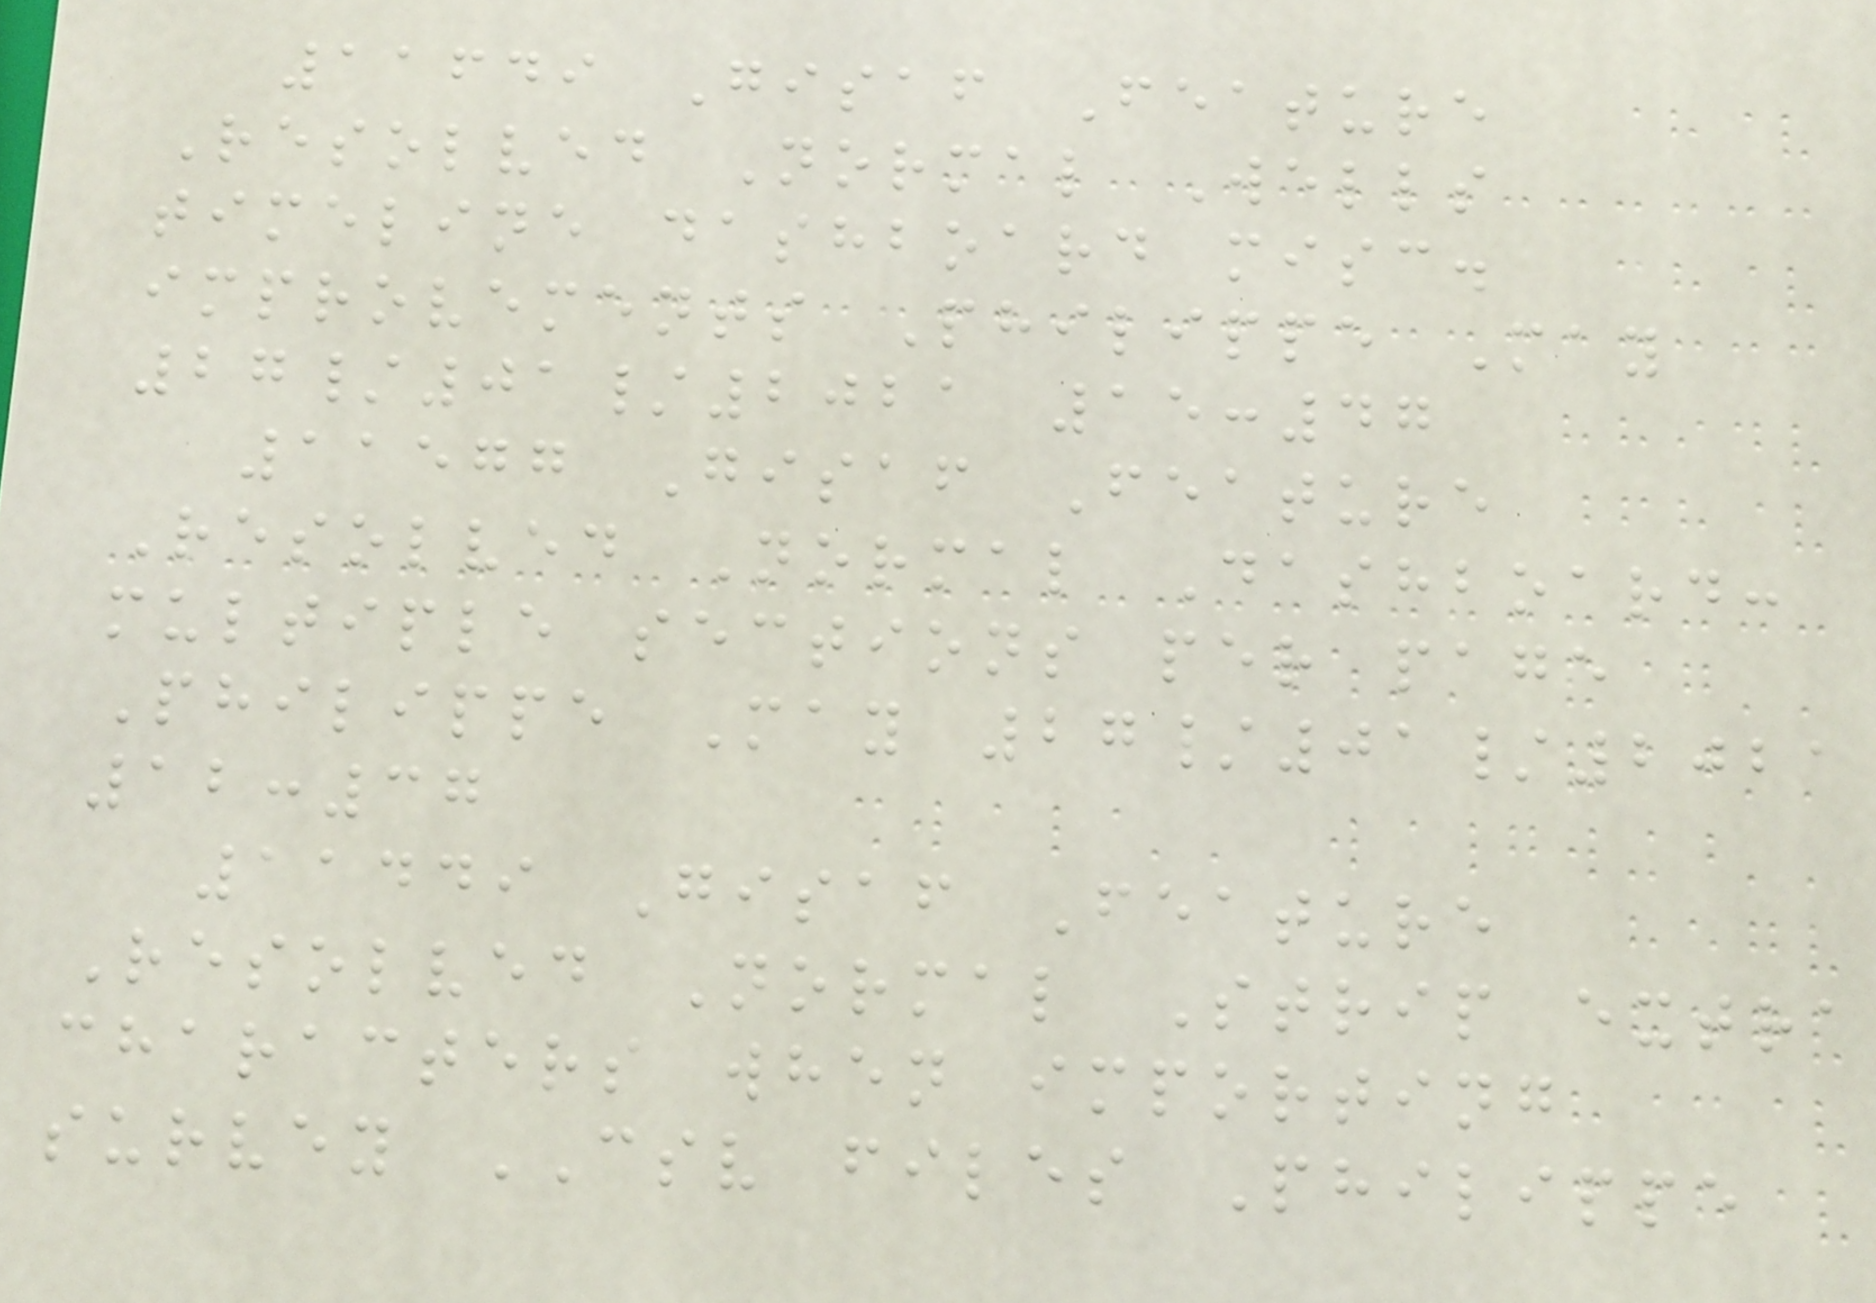11649 Gisaf Feature
Resolved Normal Wells
timeline dashboard misc.
improvements Philippe May
27/01/2021 15:47
11577 Gisaf Feature
Resolved Normal Dashboard:
multiple sections per page
Philippe May 27/01/2021
12:37
11449 Gisaf Feature
Resolved Normal Strip extra
characters when importing
survey CSV files Philippe
